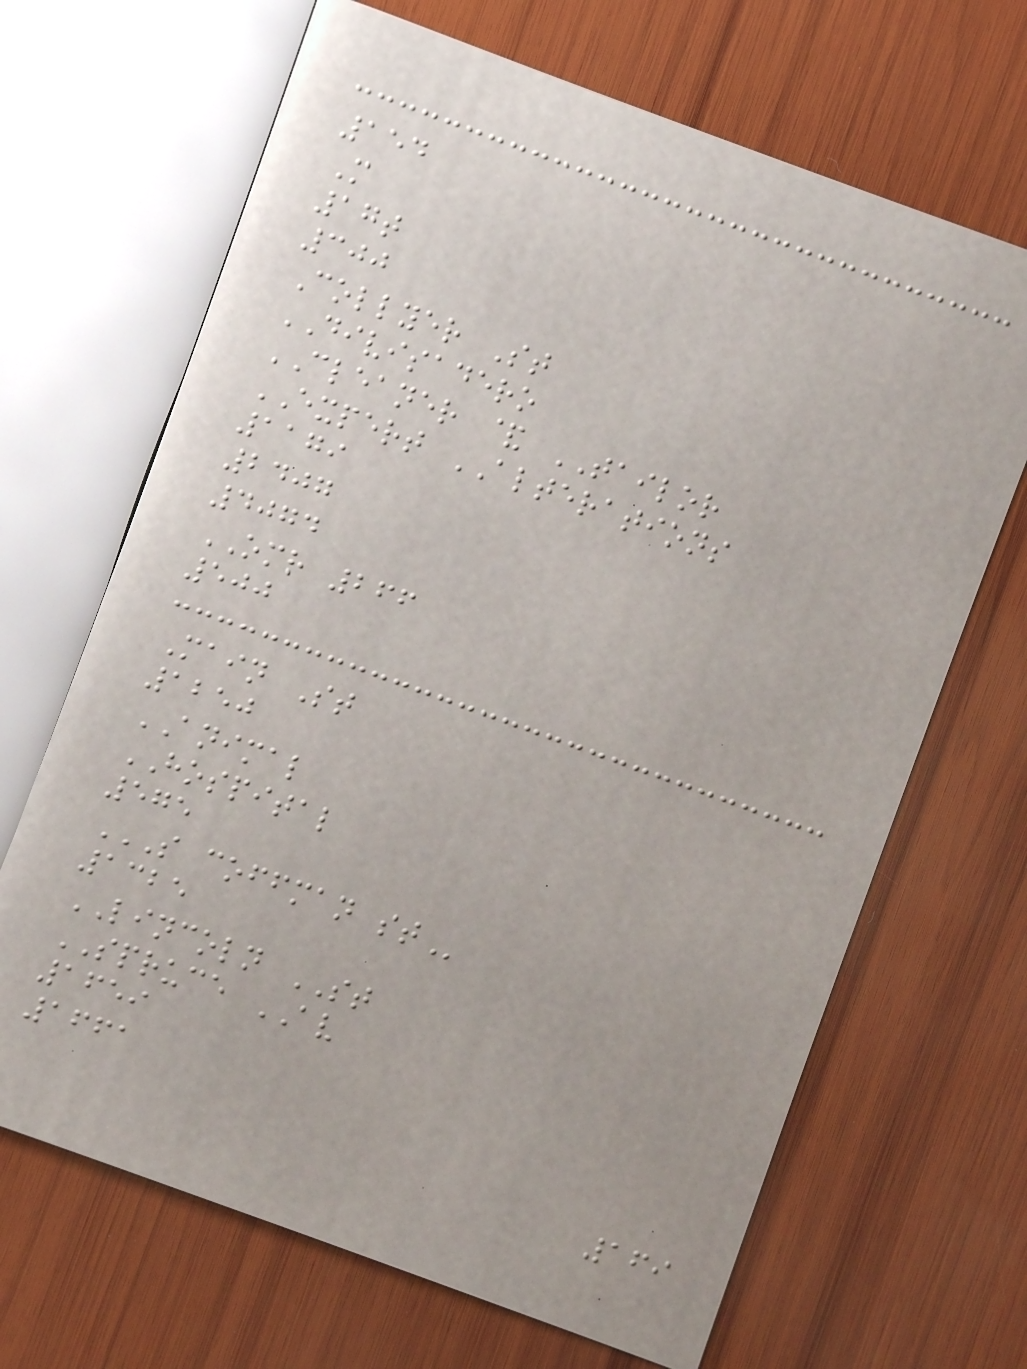154
M
17t
300
Collyer St
DIVISADERO
CLEANER & TAILOR
EXPERT ALTERATIONS
1179
2407
4074
OMR 266
500
Main St
1250
ANIMAL
HOSPITAL
575
S COFFMAN ST
1325
LINCOLN ST
SPRUCE AV
1659
1661
169
